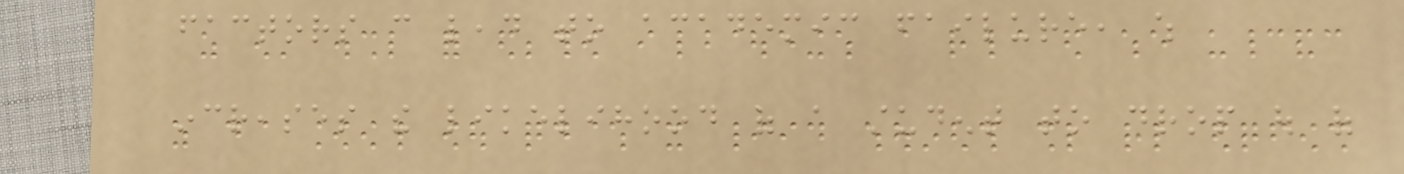factors can lead to academic failure, which
increases the likelihood of a student to drop out of
